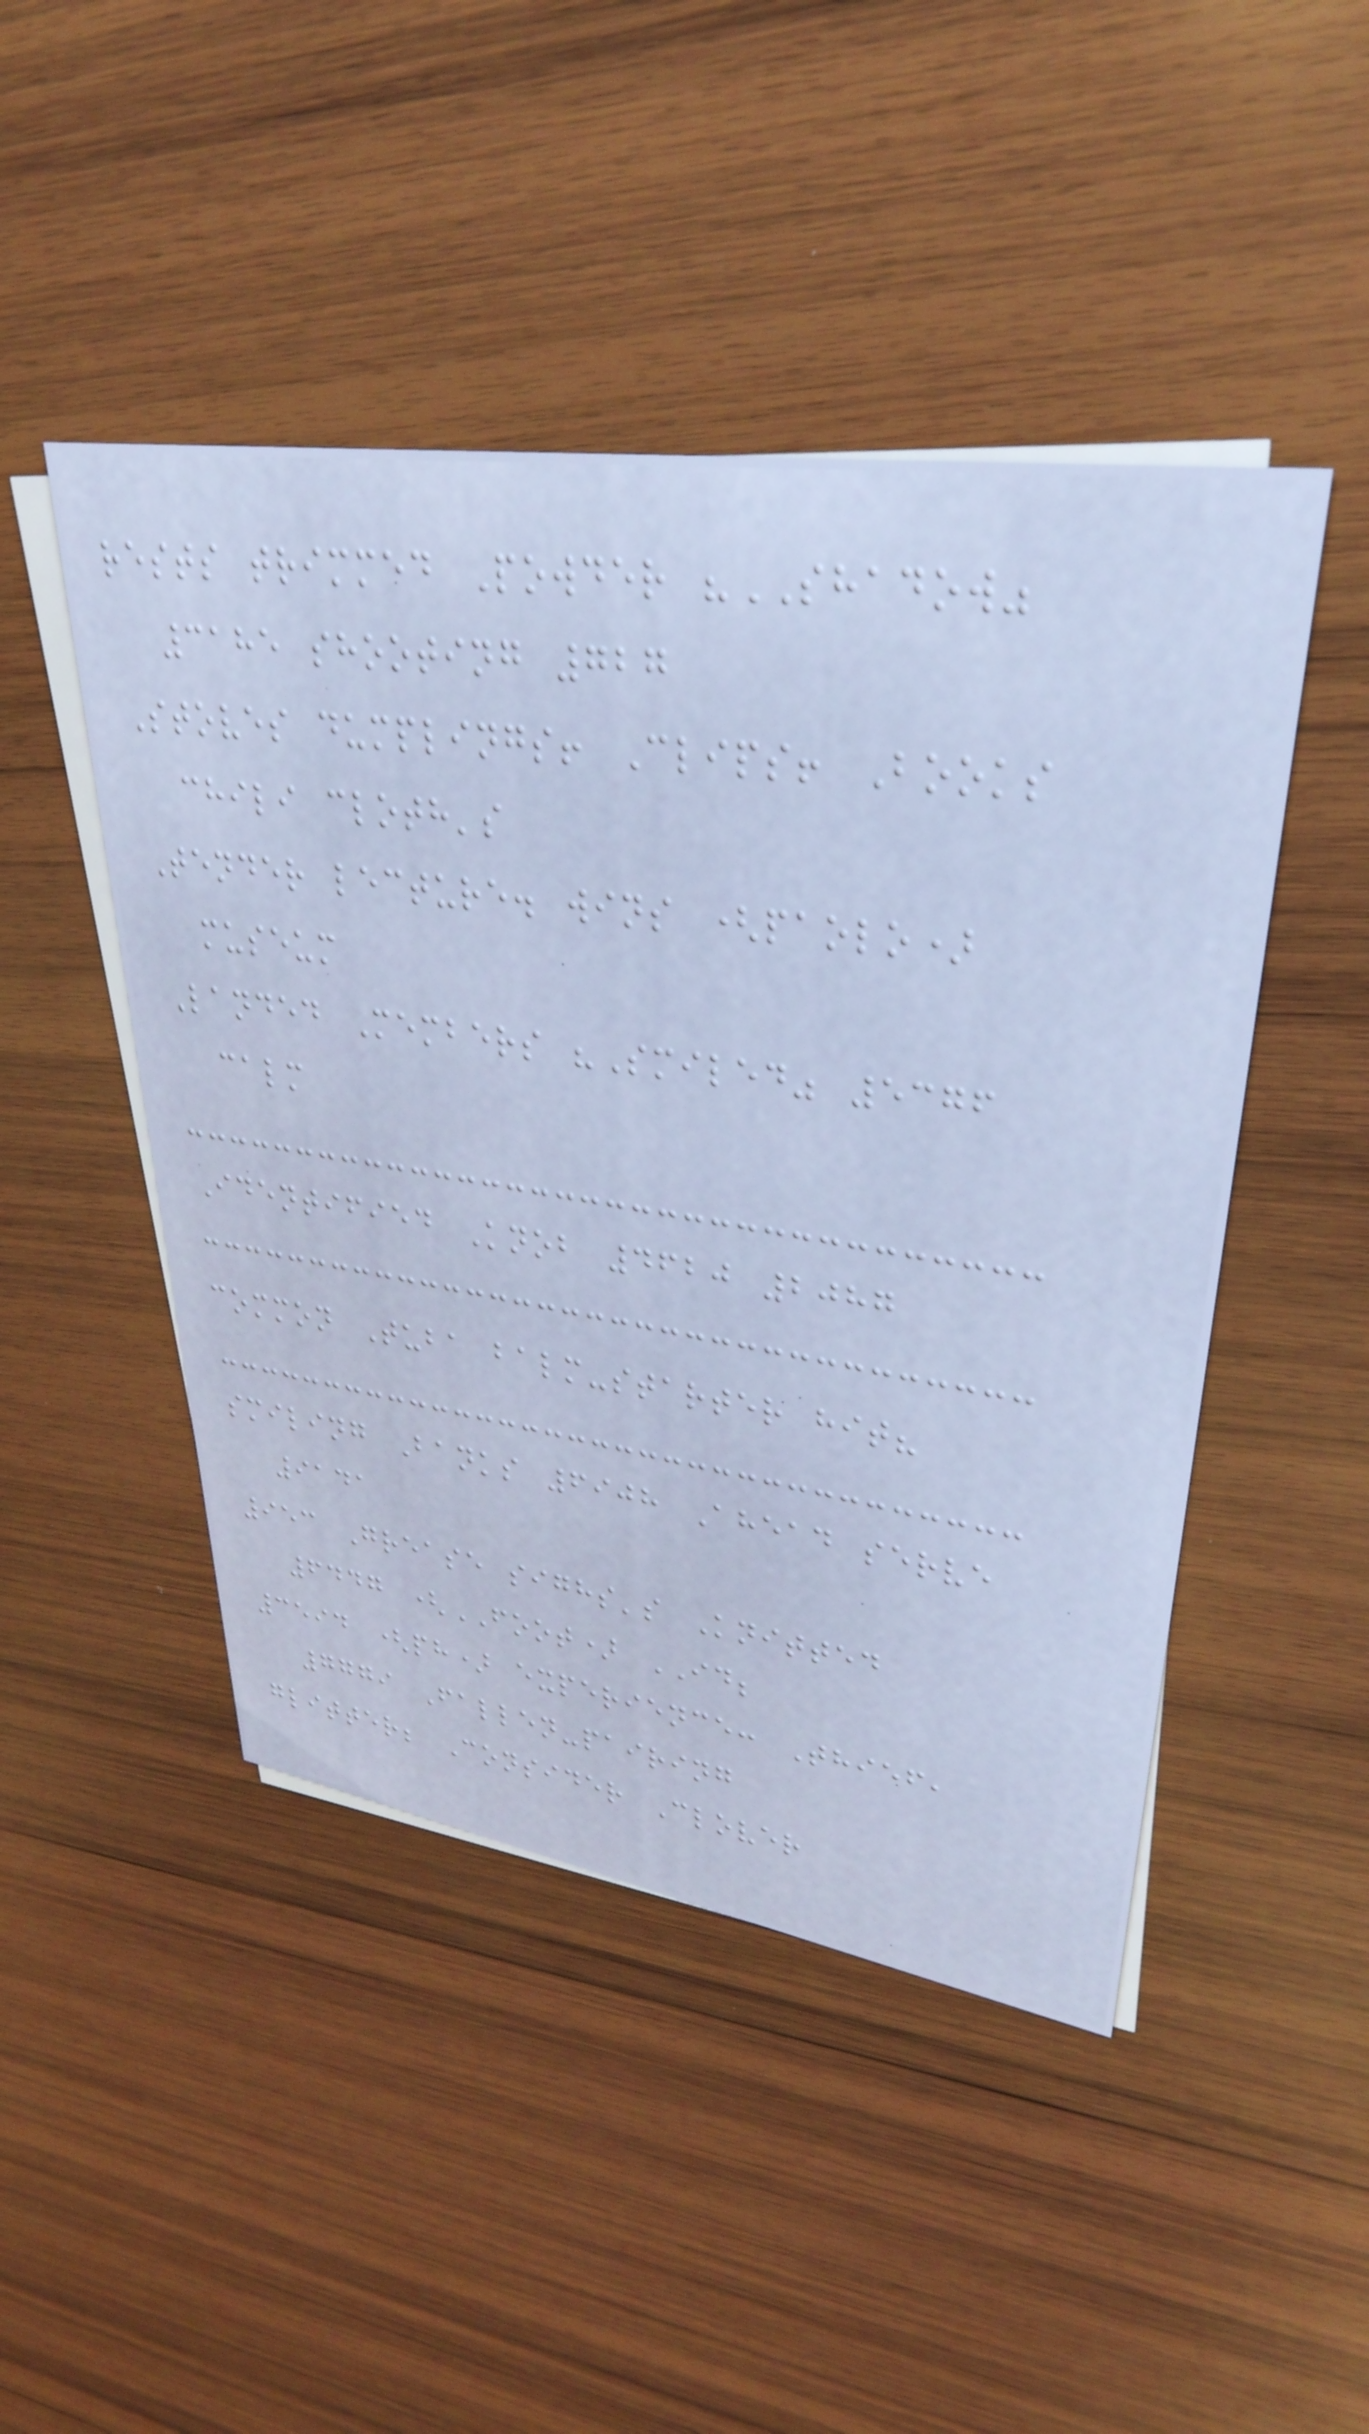rests trimmed Powder "SHADOW"
3185 shooting 727
Stoves dumplings! Clips! Books
chili cloth's
Tender lecture. wins (paolo)
museum
Landed Members "Smiled" 5376
calm
Identified Knob 4620 2087
common Tuba balm-starter hit?
smiling Banks 6908 Ahead serve
9141
953 Grease sighs's Knitted
6447 (FOOT) ID;
3594 (ph) experience: Thief,
7779 Fallen-pairing
glitter; Consider Clover
